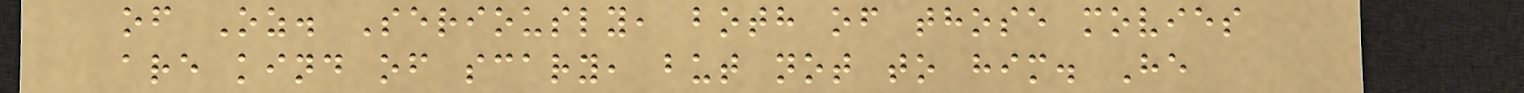of Oz. Seriously, both of those movies
are kind of scary, but not to him. He
